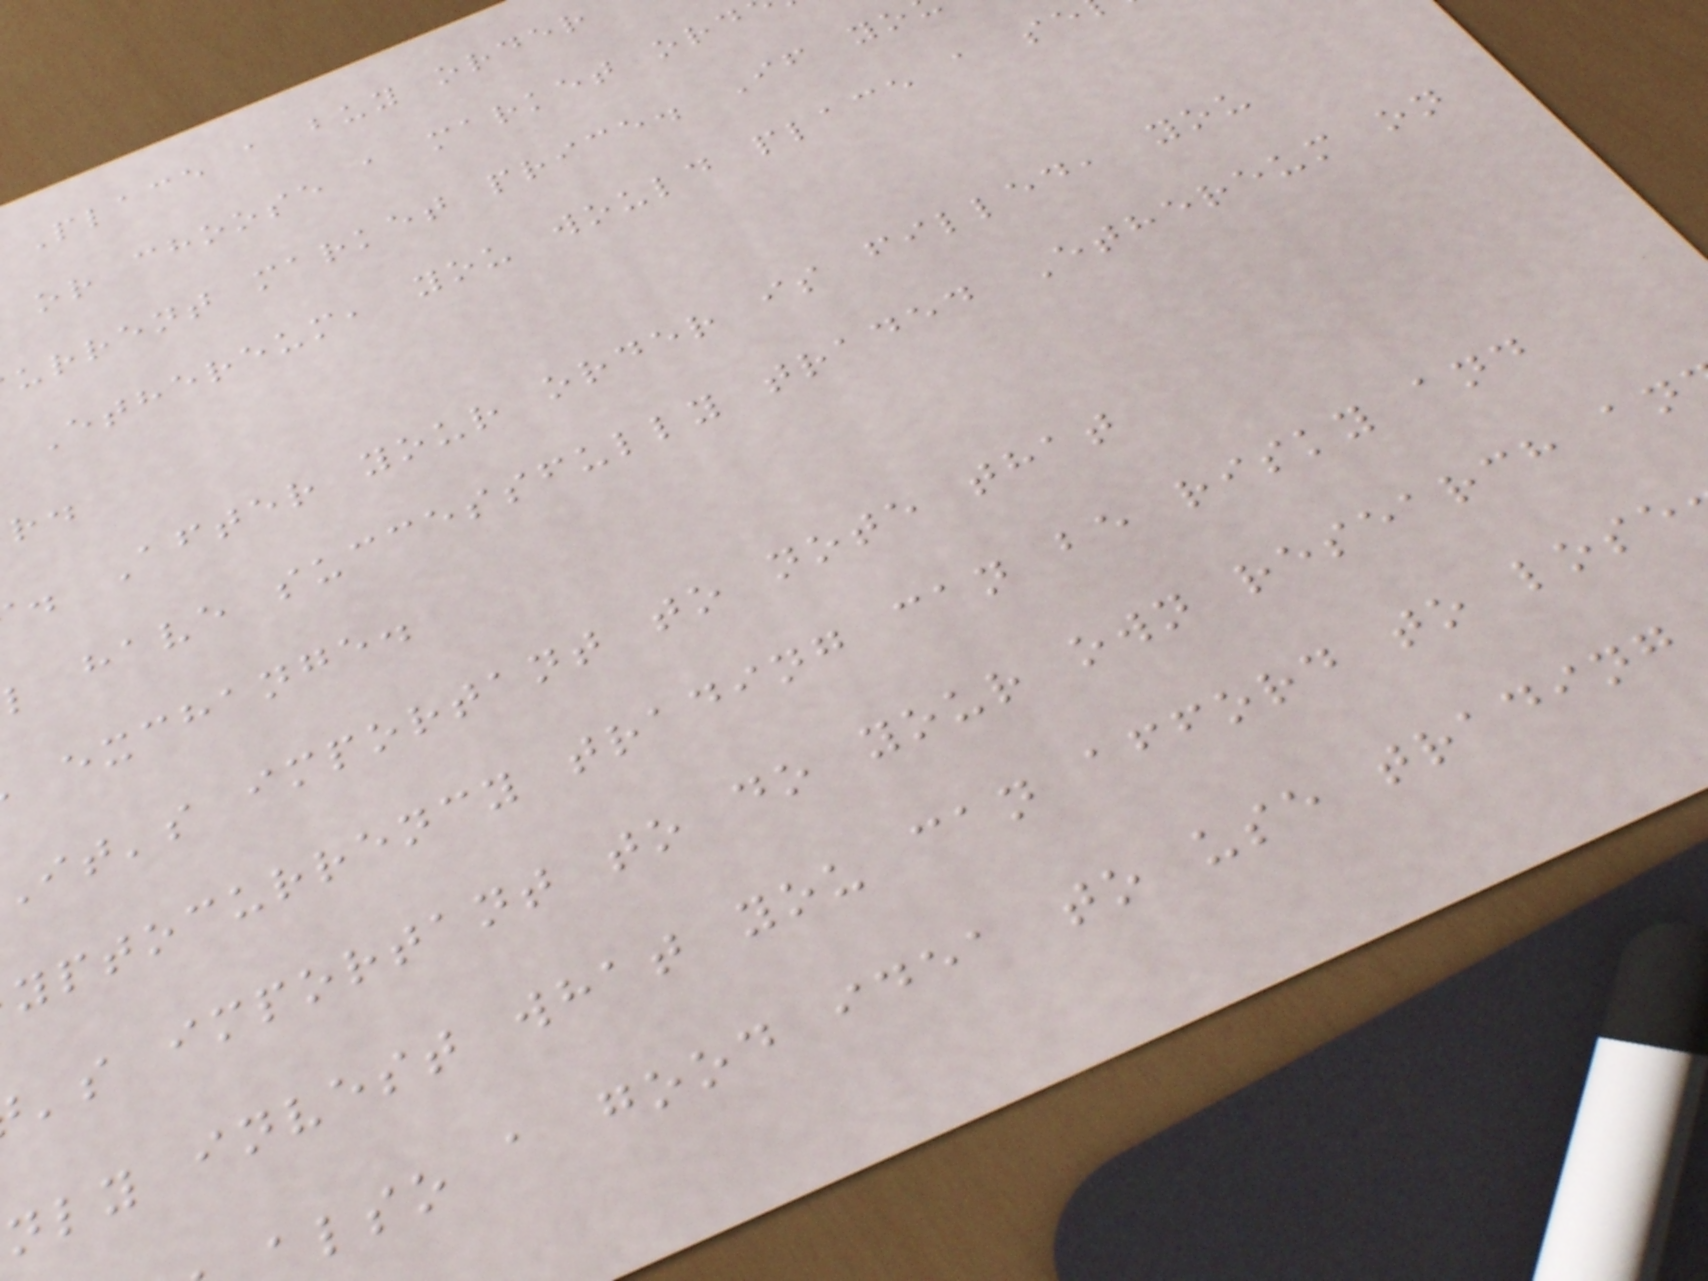Place a buy order
or choose a market ord
urrent market price. If yo
Ethereum, you would place a se
. After your order is filled, you
l have successfully traded Ethereum on
exchange.
it's important to note that
yptocurrency trading can be risky and
's important to do your own research an
nly invest what you can afford to lose
also a good idea to use trading
